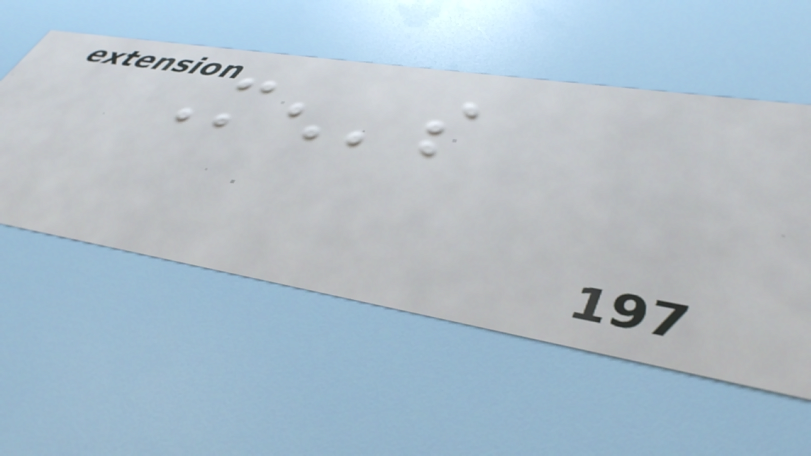Men's
